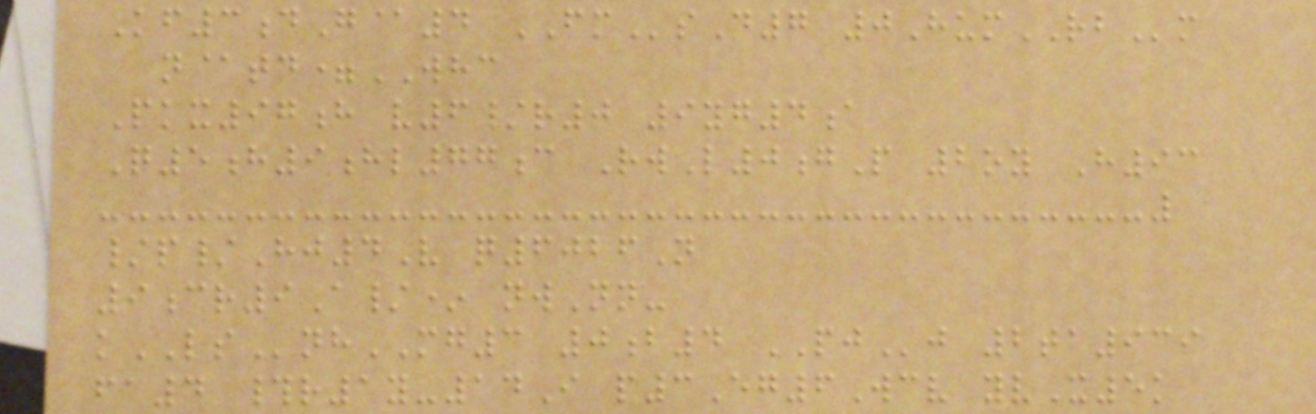Kf3dG@4 FMsD7 0HumRBm
n@td=WHC
Pkx97h v6/r0 9yg4a
Q5h9hl77c RwL0gP 2oy H93
/p/Hj4V q6026N
9cr9A/* nwNn-
kLSnhMG3 0b4 PJj 2ta939
fa4 #r1y-14I p3Eg6Wcv yvX5k
